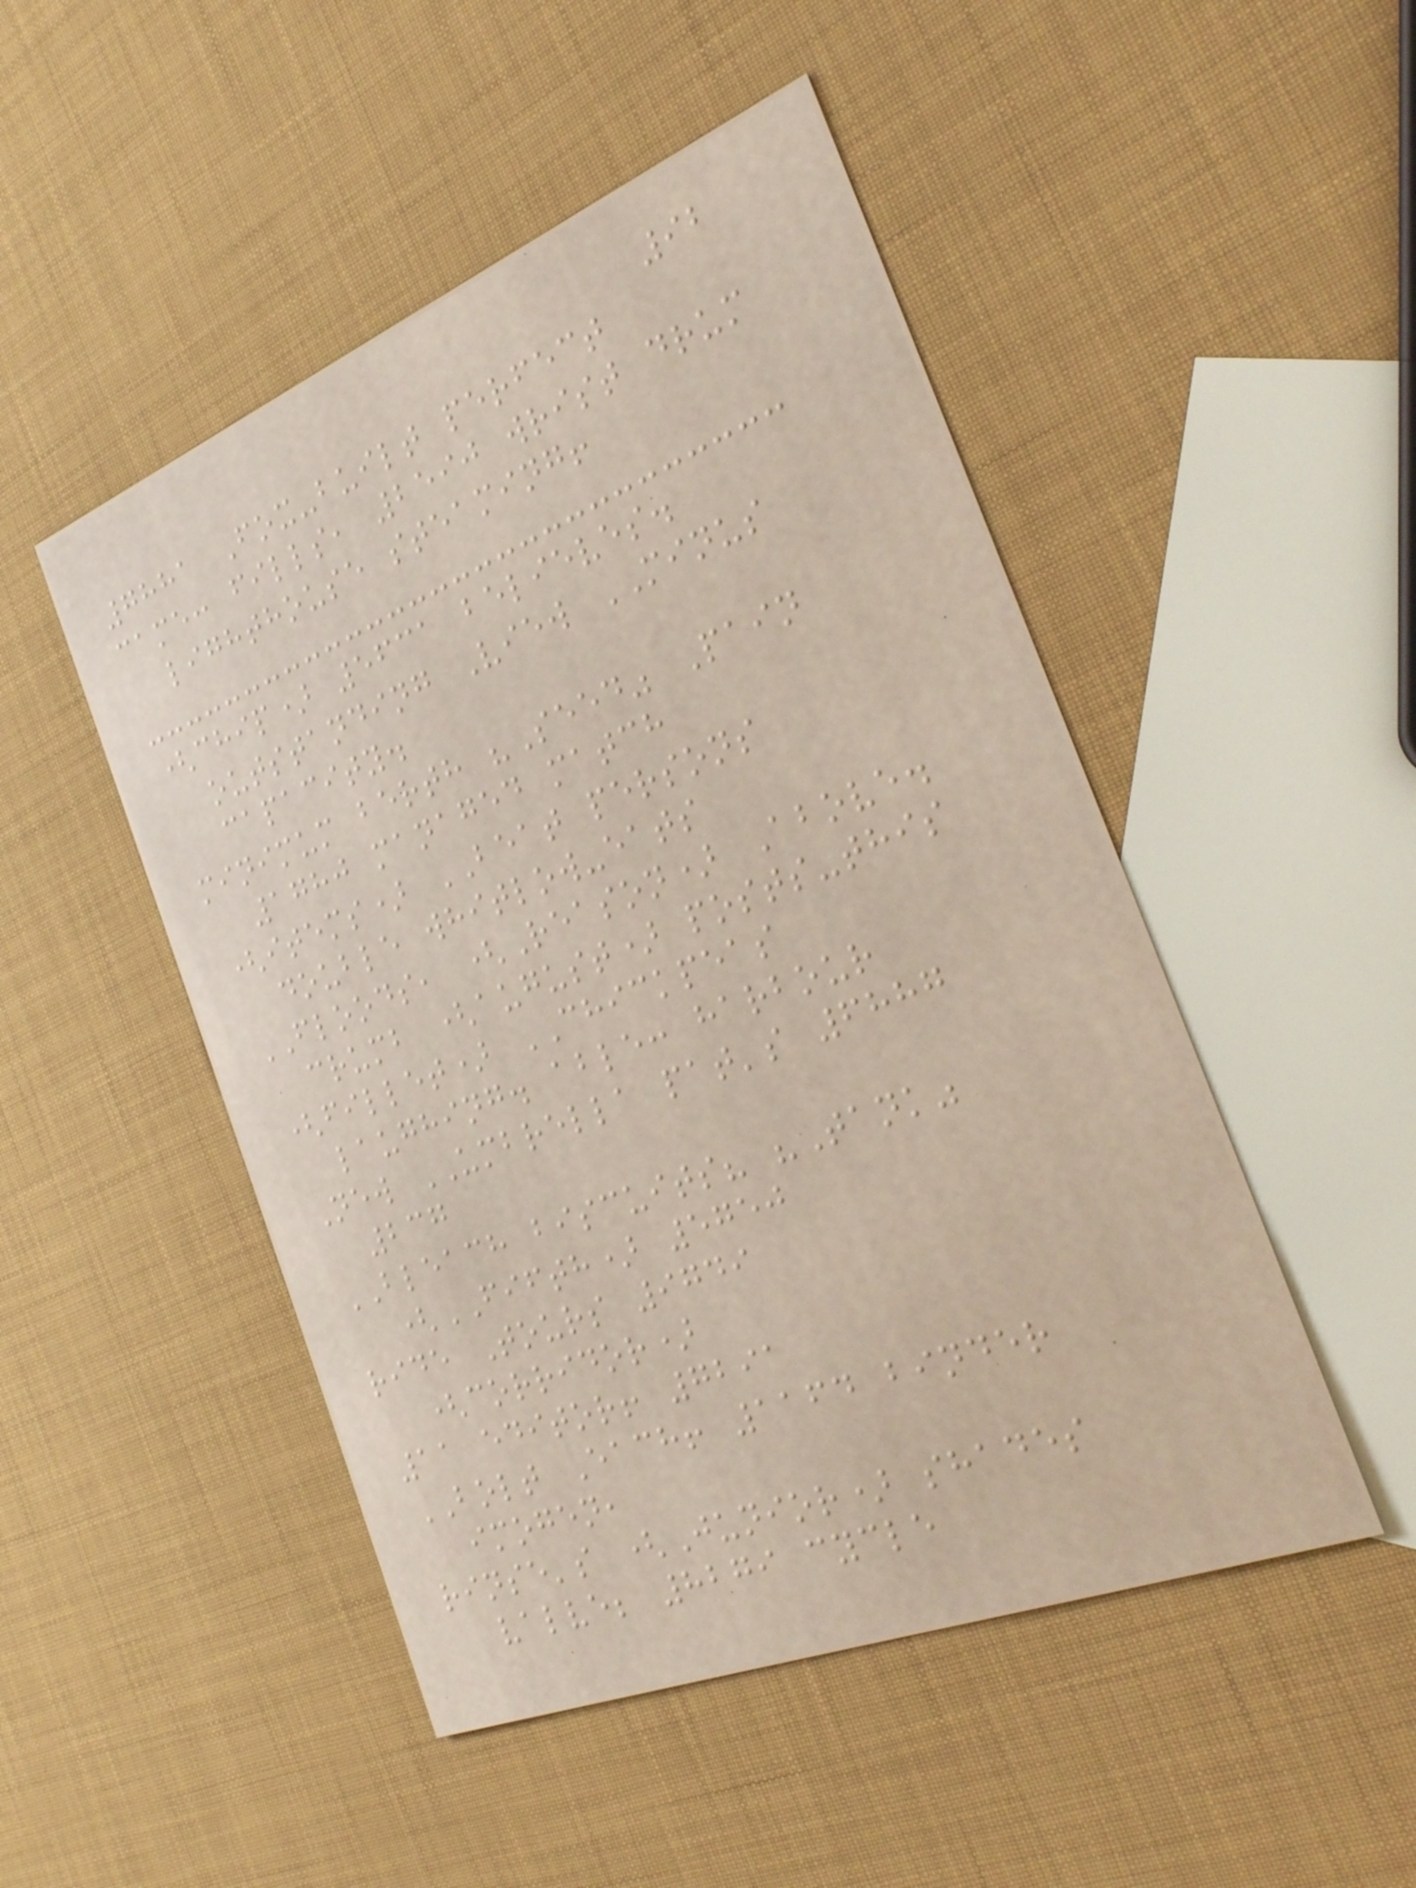92
7881 Fox-built perfect
came: fills, 2590 wrist drum
lighthouse steaming!
(chip) 5631 believes.
outstanding View MINUS
capacity.
minimum berth "Seed" Pain
1780 managed match
(items) BEAT persons
double whitlow-eats
FLOODS, (Reason) Above.
crumb (august) posts-this
(fillet) CHICKPEAS
laughing. able: harbour
New UMBRELLA pat's 6887
237
BLEACH biscuits? "Tank"
(FIFTH) 5750
ride Tours 9749
(corridor)
11 editor! 7291
BOLT Each! 1164 binder
imogen,
rinse's (Junior) shades
valve; 8279 cycle
